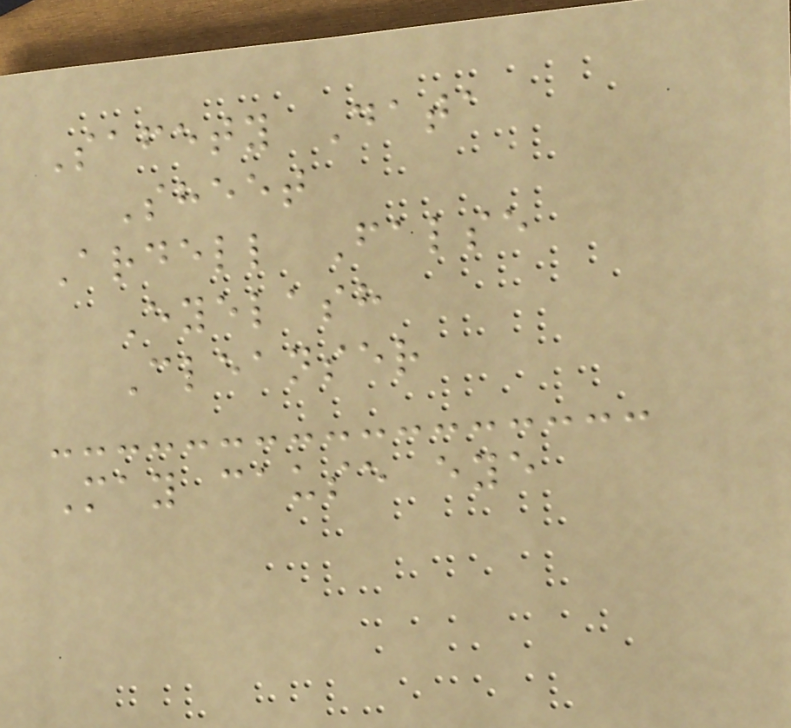Safety Data
Sheet
Ardell False
Eyelash
Cleanser
May cause eye
